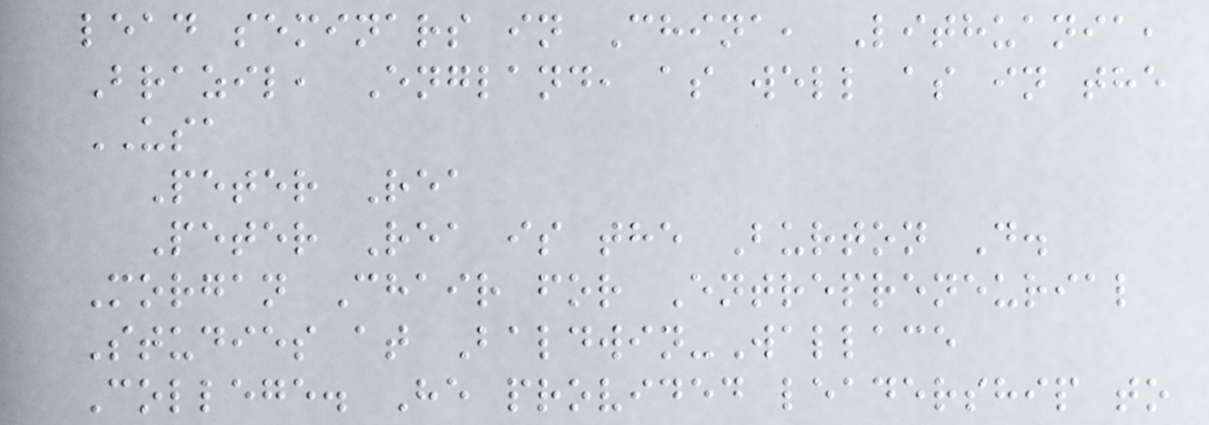lead seminars in China, Lithuania,
Brazil, England, as well as in the
USA
Peter Rea
Peter Rea is the Burton D.
Morgan Chair for Entrepreneurial
Studies at Baldwin-Wallace
College. He provided leadership to
